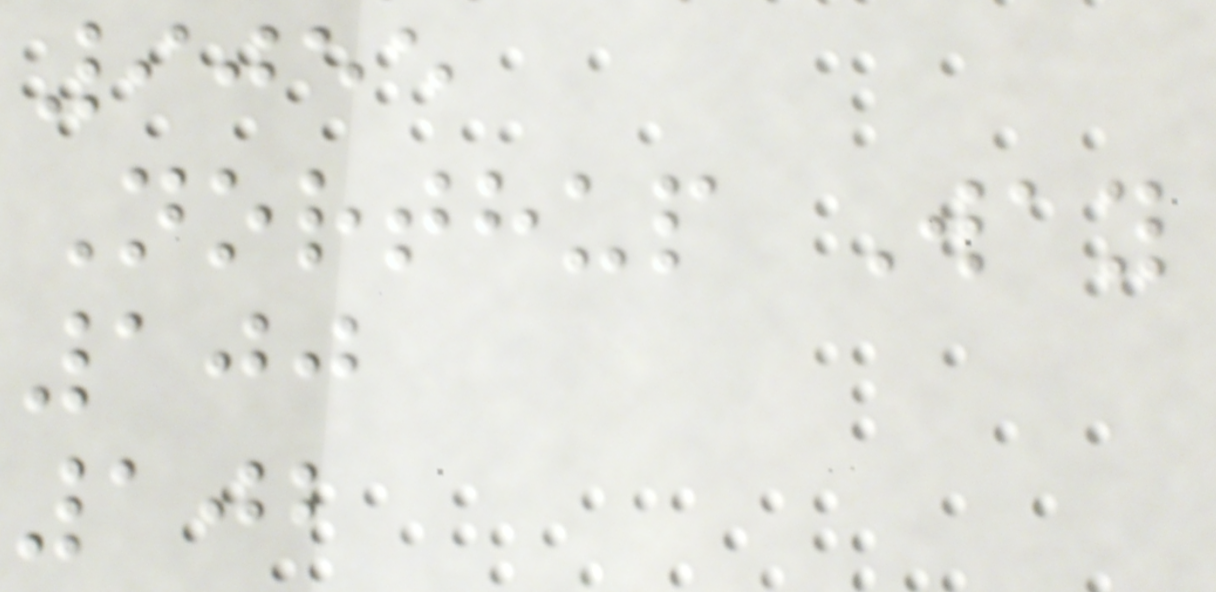9055
Northup Way
100
102
